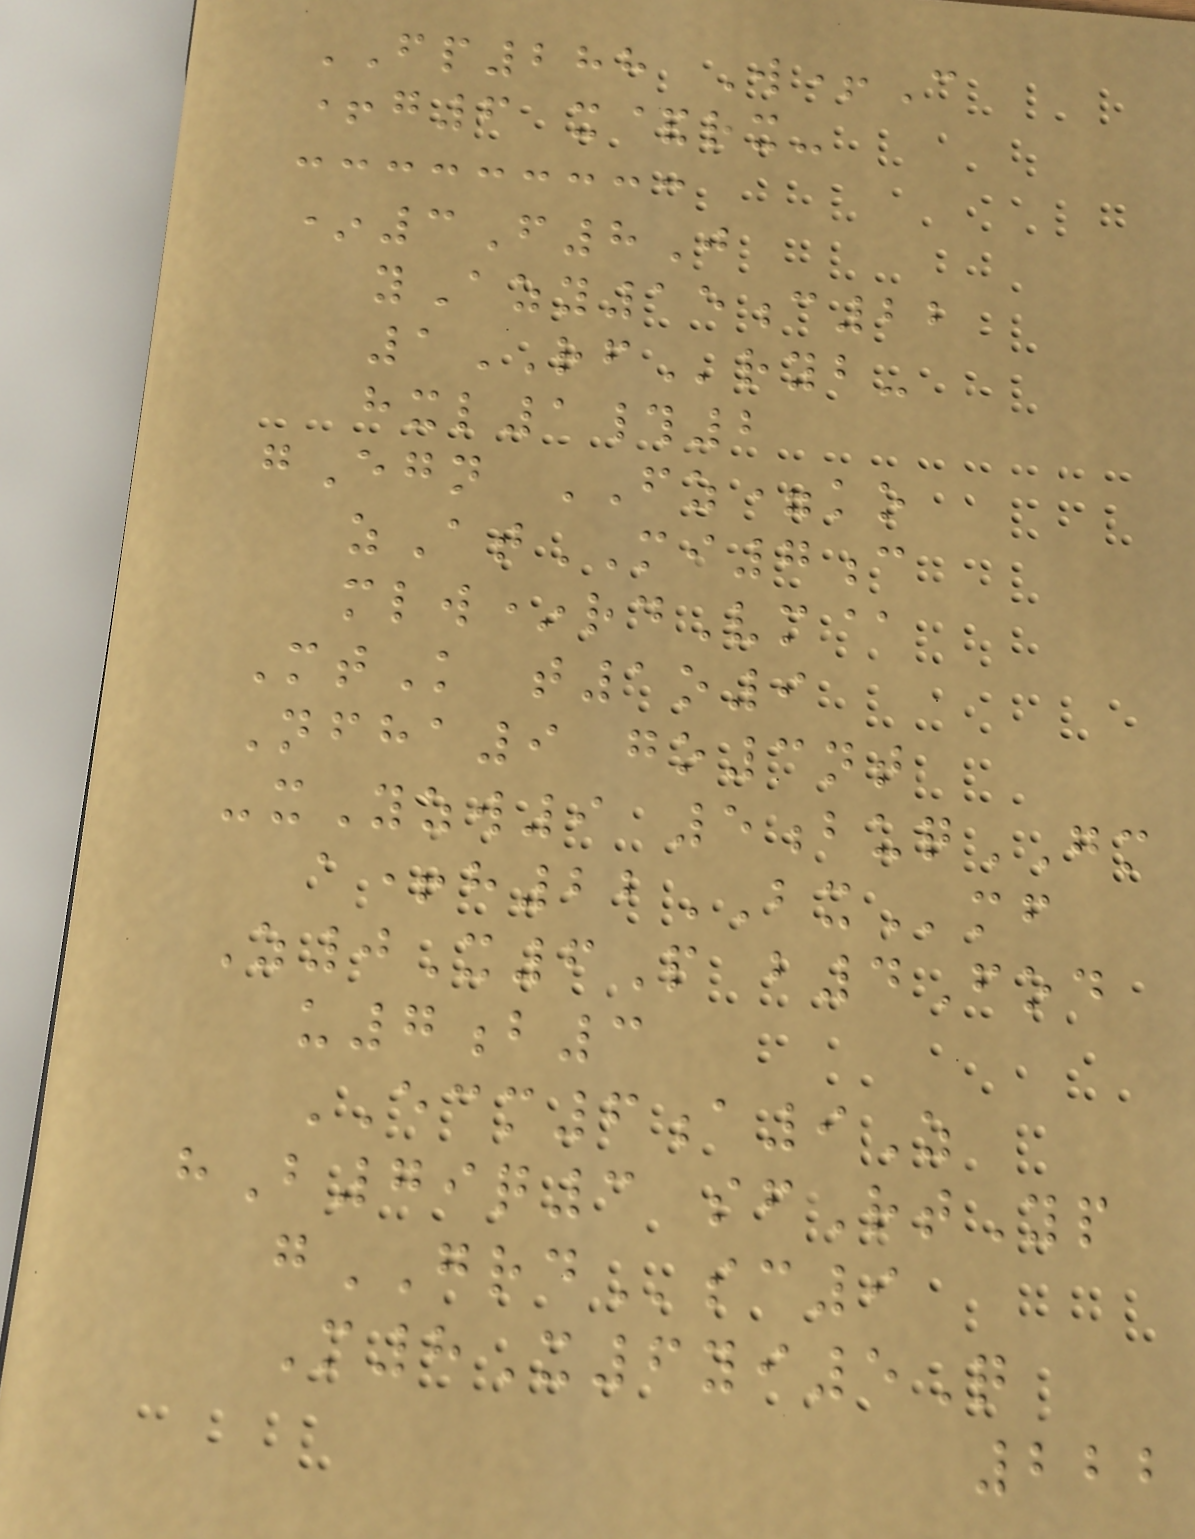FP288 W+C
+g6 x&rx-
*3F8J
yAzy15c22
1RFryb-
hxl1#2
gEgn FZ=ko
zAtMI7c
mlw*rdVm@
MtK t1o9
Nfha9 go3nt
-xYzw9 5buqGM
a+h22BXmf
Z0X6P b4Fod
u7b3
ECM6a9Z
hB79q3 sfRtYp
gGRDsc9
M8X6yi5Q
222
